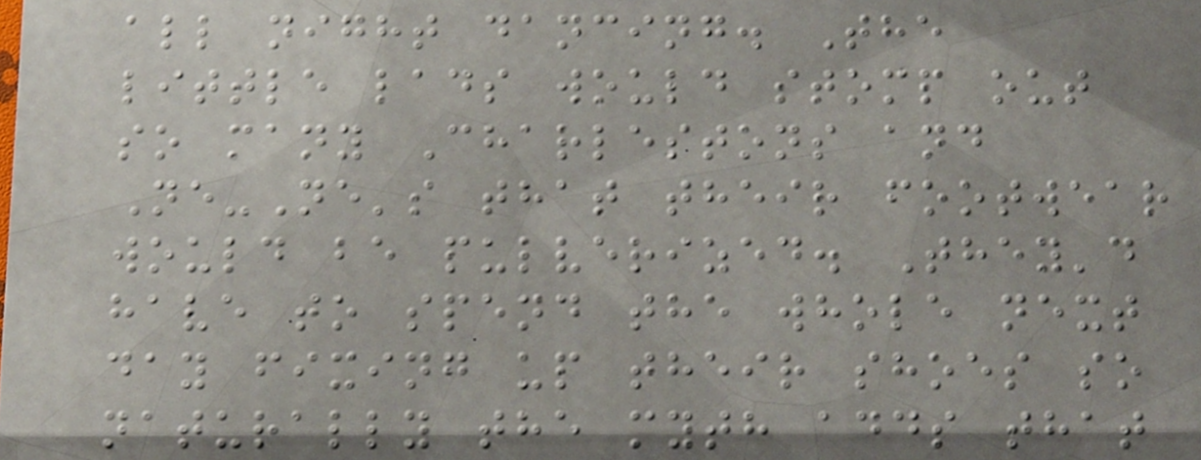all night dancing. The
little lads would stomp out
so many Charlestons and
Ne-Ne's that their footwear
would be pulverized. They'd
have to spend the whole next
day fixing up their shoes so
naturally the myth adds that
